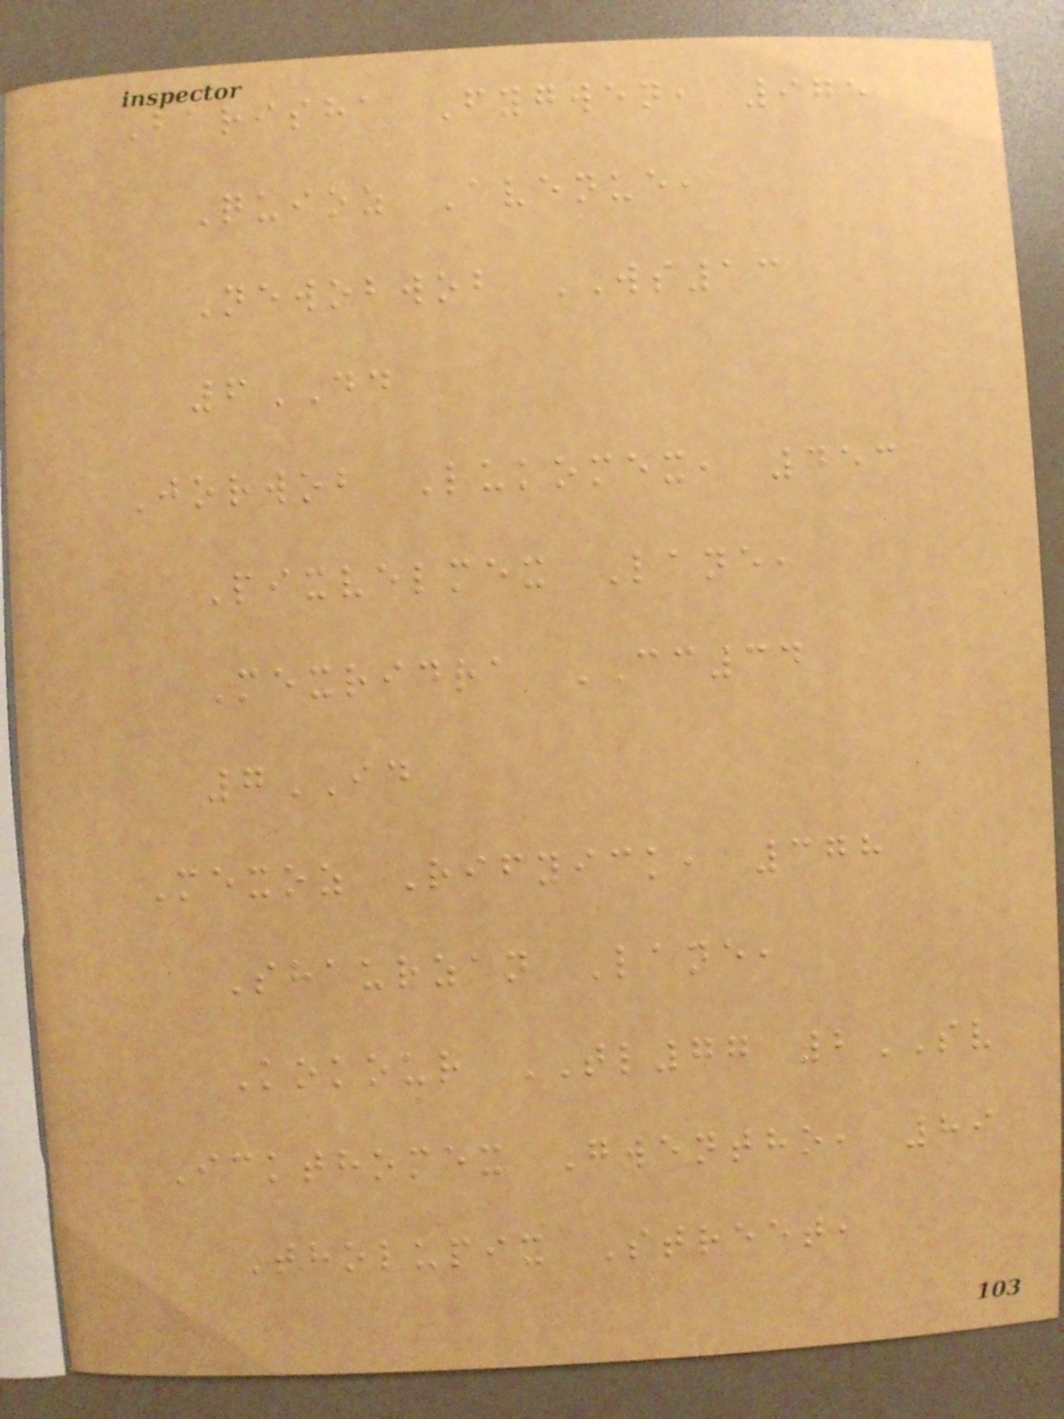Barisha Fygwen, 975
Quioz Avenue,
Newobwob WS13
6DD
Jorwob Lukomex, 453
Pixvelmex Lane,
Mexridra CC34
7ID
Mexoz Rifyick, 378
Shaurzan Lane,
Kokour TL77 2SV
Ickthomex Gwentho, 89
Tholupix Street,
